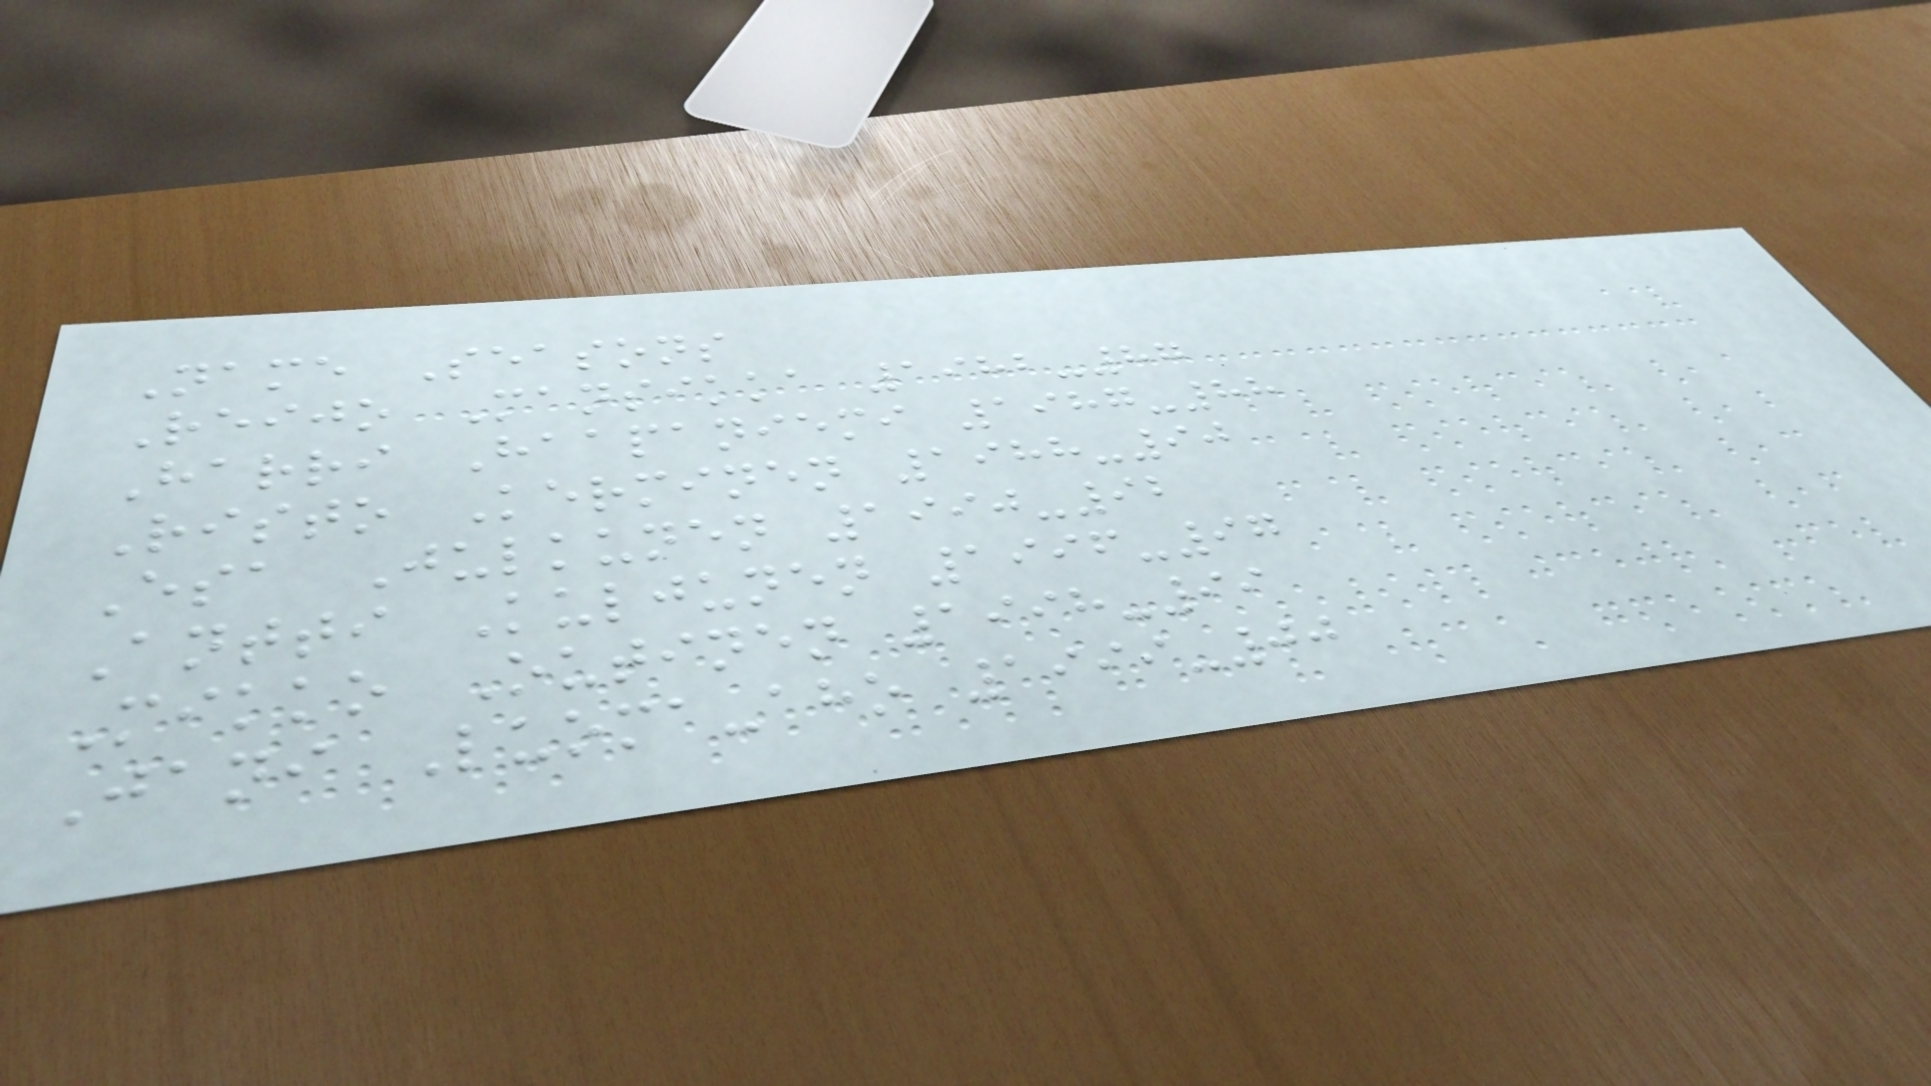Name Seasons
Reijo Mansikka 1982-87
Harri Haapaniemi 1987-88
Risto Kerminen 1988-90
Esa Julkunen 1990-92
Antti Kuljunen 1996-97
Mikko Outinen 1998-99
Jani Luoma-aho 1999-00
